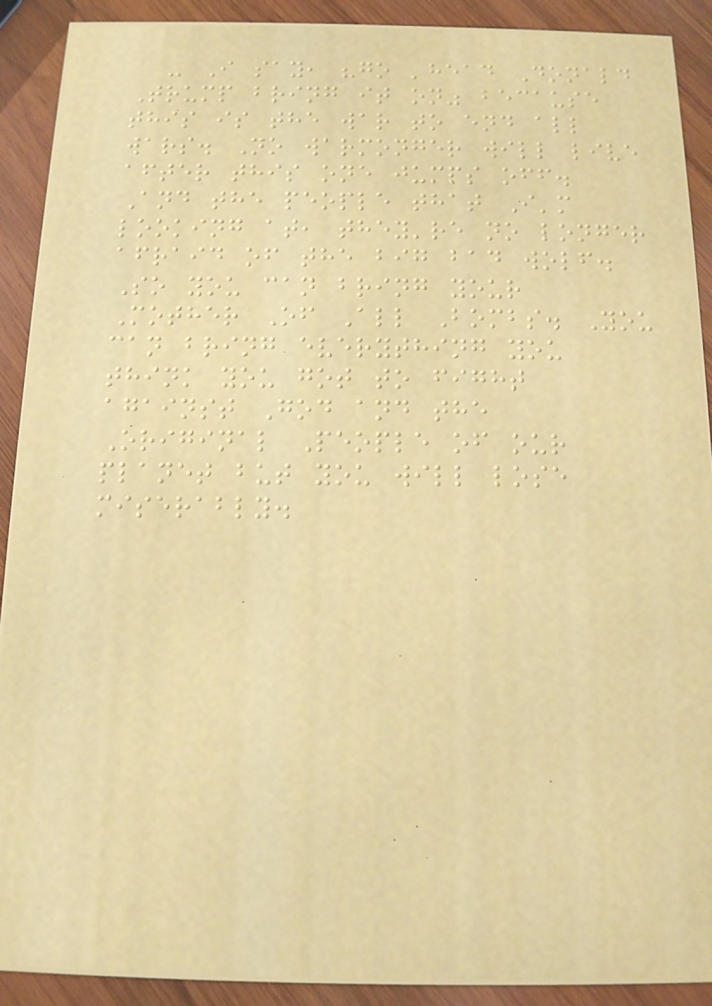- I say, "go 'head Donald
Trump bring it on" because
this is the war to end all
wars. No warmonger will live
after this one jumps off.
And the people that I'm
looking at, they're no longer
afraid of the big bad wolf.
So you can bring your
Mother Of All Bombs. You
can bring everything you
think you got to fight
against God and the
Original People of our
planet but you will lose
miserably.
